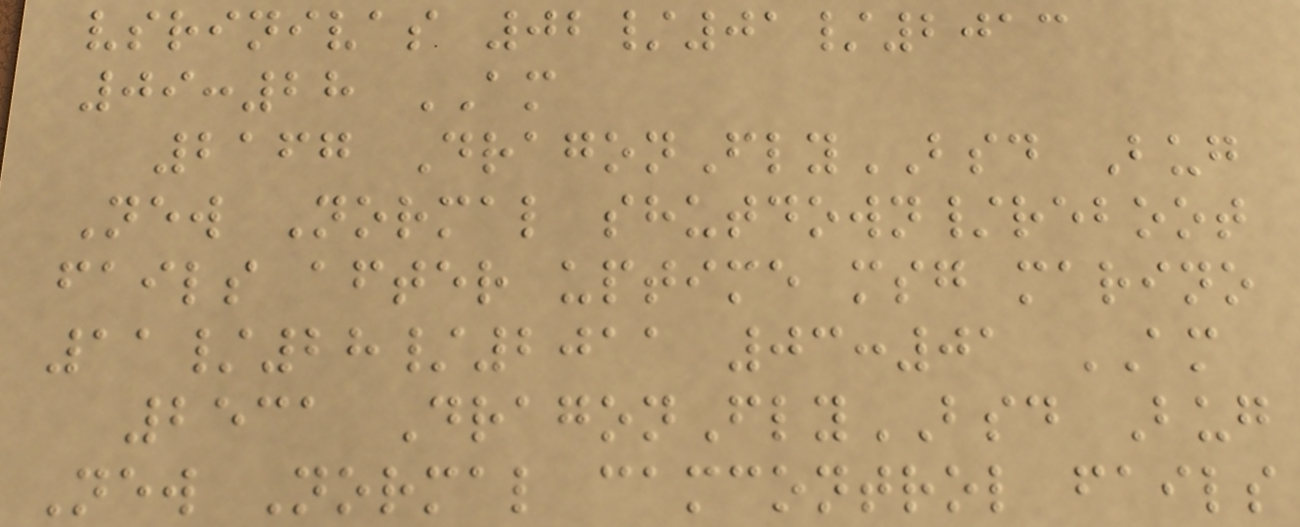vsrinivas 02/01/2013
09:28 AM
2167 DragonFlyBSD Bug
New Normal shutdown/reboot
fails after uptime msg marino
11/28/2011 03:01 AM
2531 DragonFlyBSD Bug
New Normal camcontrol fails
